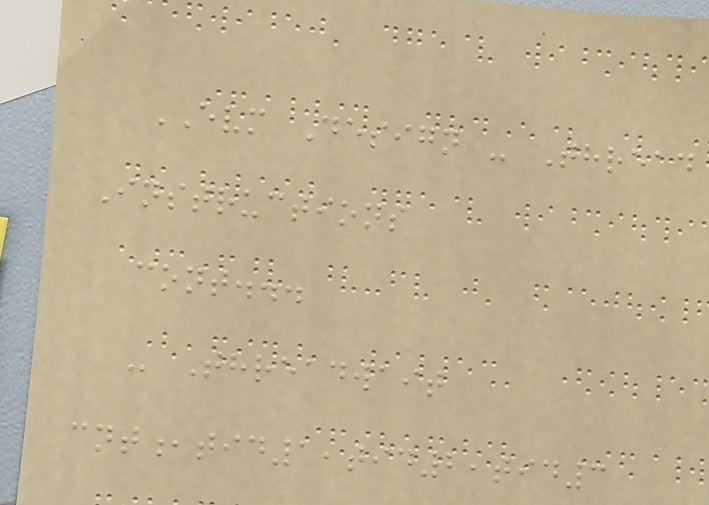EVM Design - Thread
Instructions
cont...
- Threadwait
cnt,tid1,tid2,tid3
